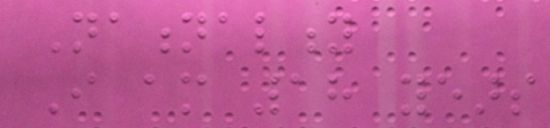Nationality
I am 18 years
